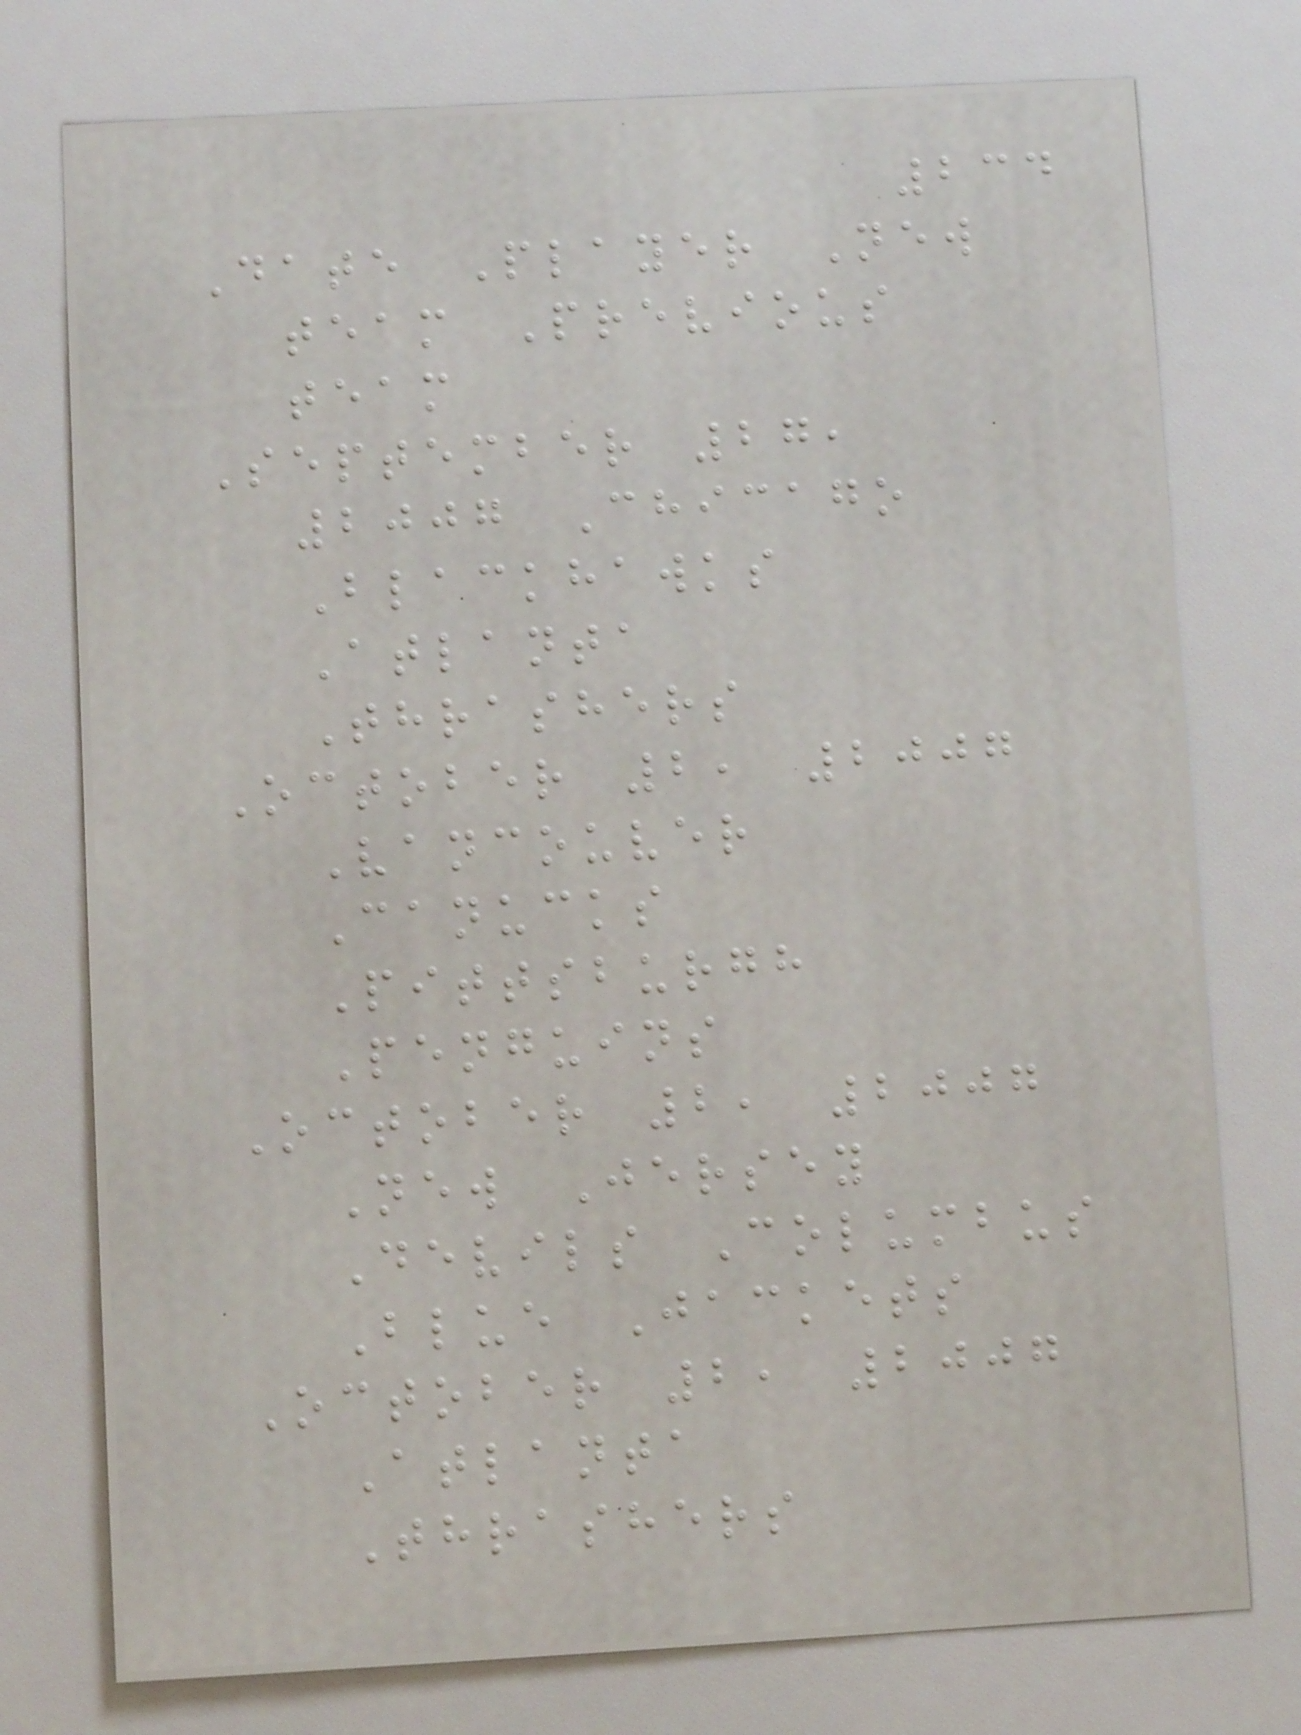234
Date Player New
team Previous
team
September 27,
2007 Chicago
Blackhawks
Atlanta
Thrashers
October 2, 2007
Vancouver
Canucks
Pittsburgh
Penguins
October 2, 2007
New Jersey
Devils Columbus
Blue Jackets
October 2, 2007
Atlanta
Thrashers
